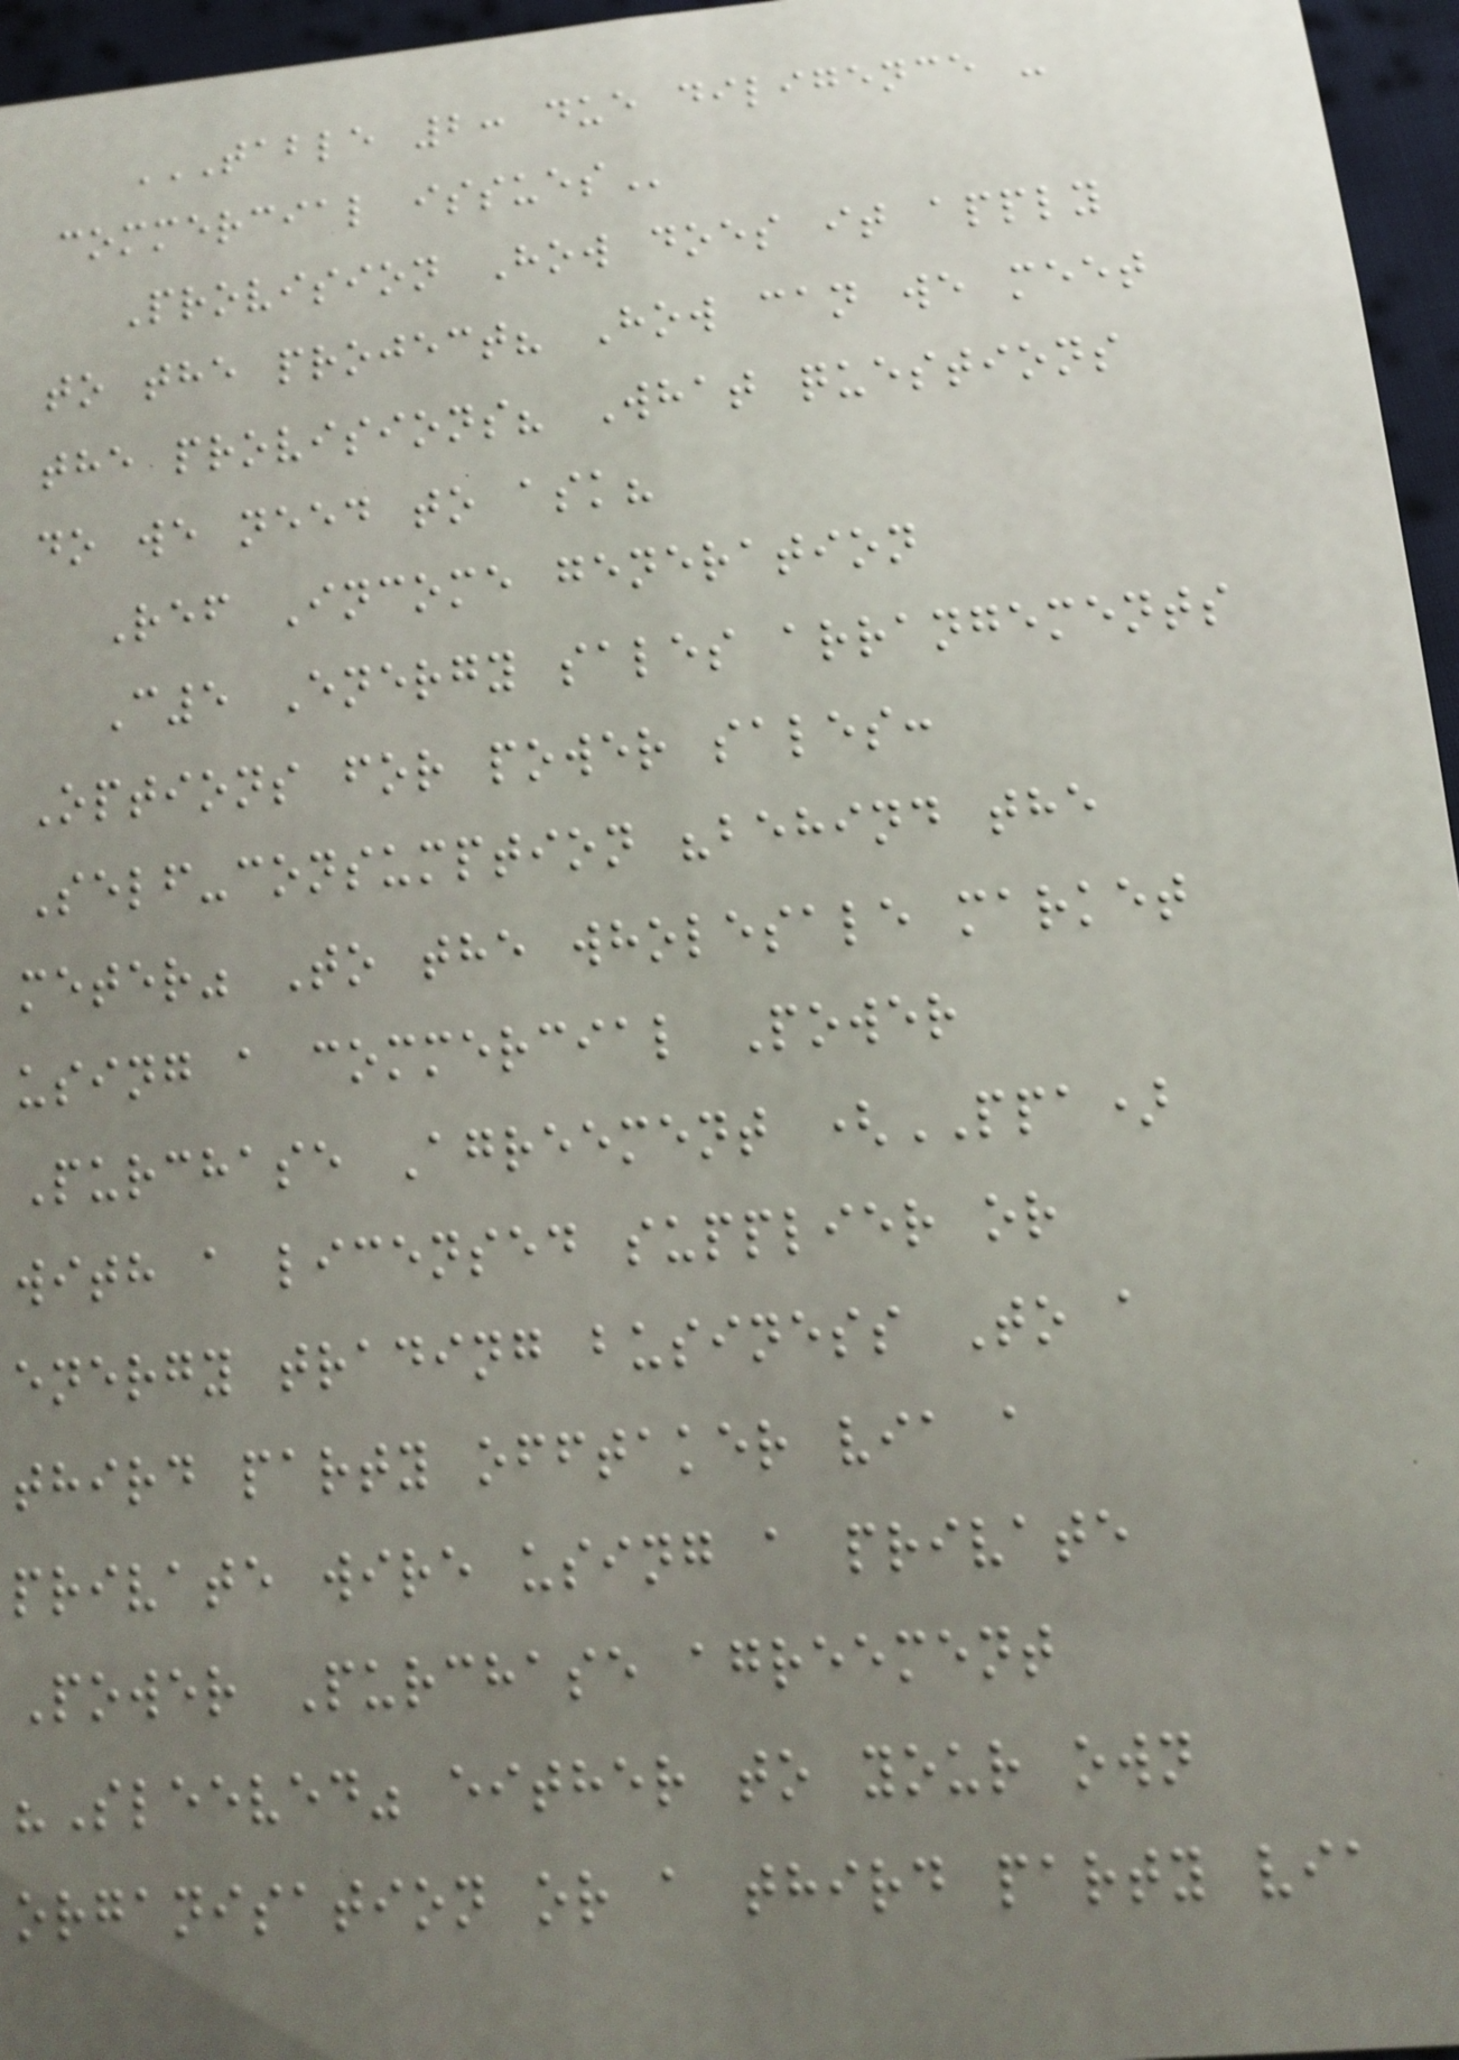TABLE 2: DUE DILIGENCE -
COMMERCIAL ISSUES
Provision How does it apply
to the project? How can we meet
the provisions? What questions
do we need to ask?
Ref Income generation
C5 Energy sales arrangements
Options for power sales:
Self-consumption "behind the
meter" To the wholesale market
using a commercial Power
Purchase Agreement (PPA)
with a licensed supplier or
energy trading business To a
third party offtaker via a
private wire using a private
Power Purchase agreement
"Sleeved" either to your own
organisation or a third party via
